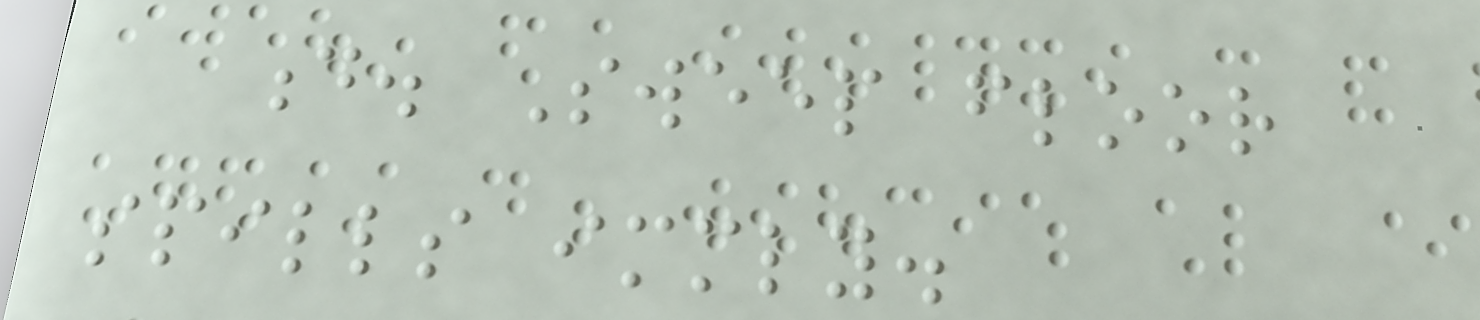d. Sweep floor
spills immediately.
